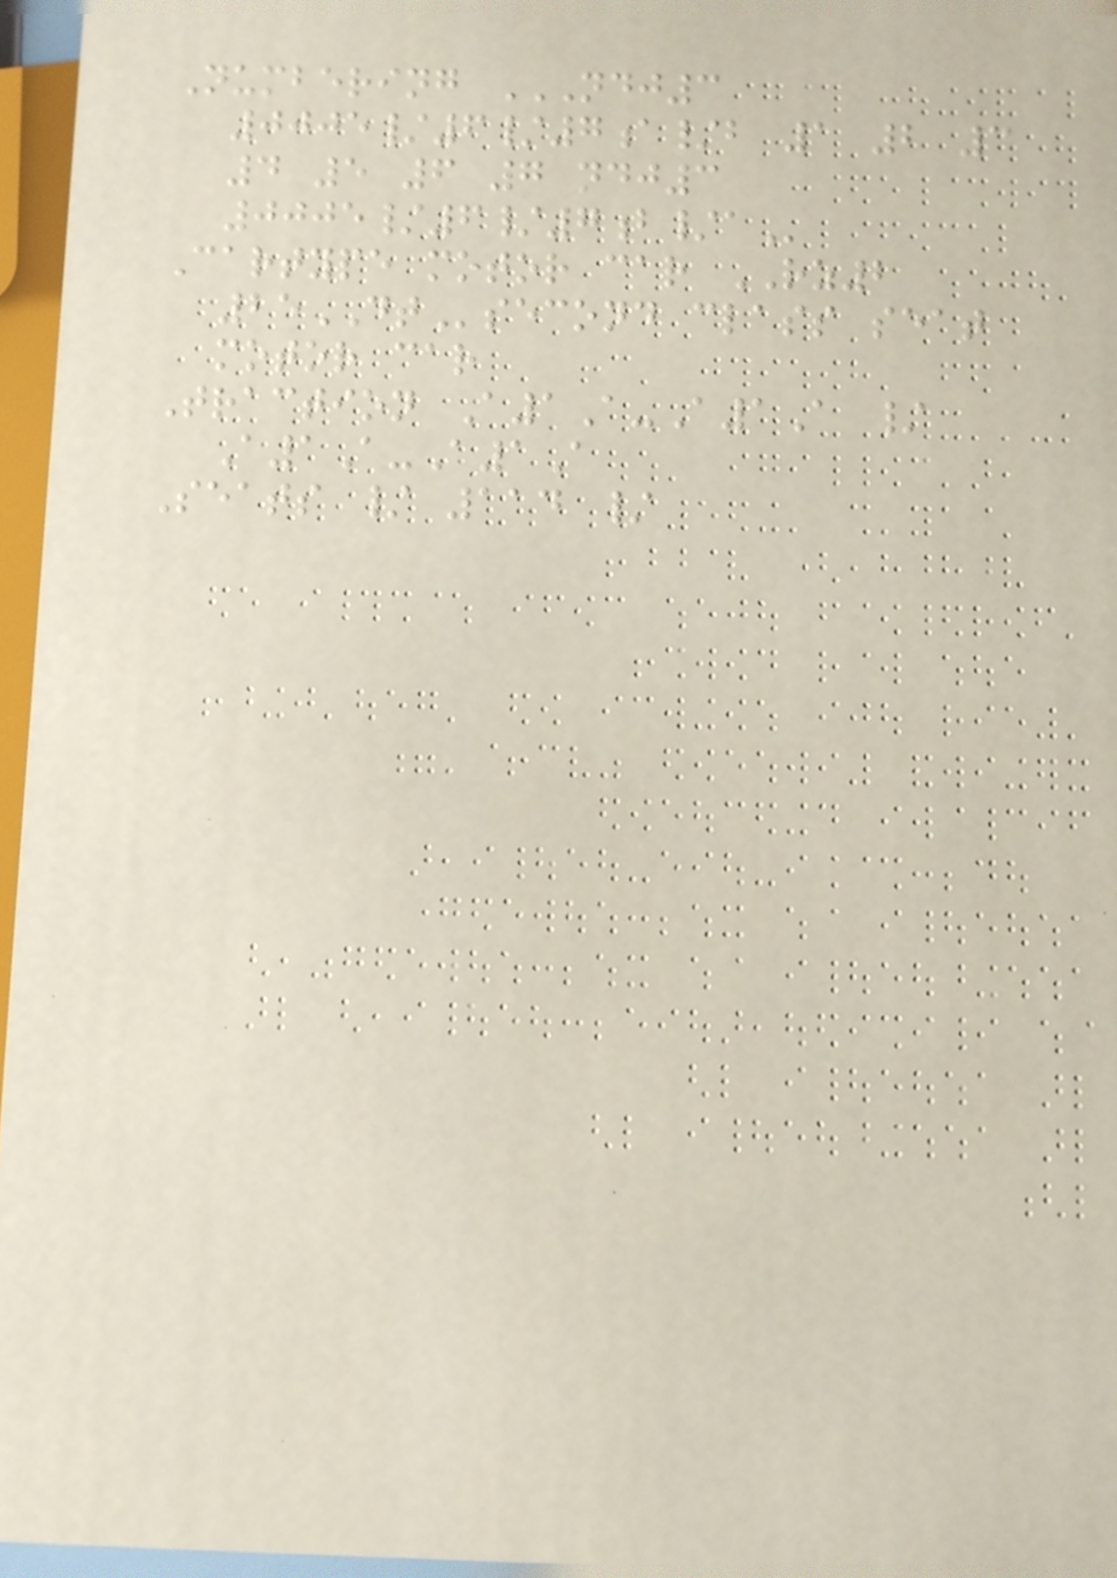Numbering NDJ3
0005/6/7A/B 1 2 3
4 5 6 7 NDJ3
0005/6/7B/A
Cartype motor car RZ2
25DTsecond class seat
motor car
Traction A1A-A1A /
A1A-A1A
Seats / 114 /
